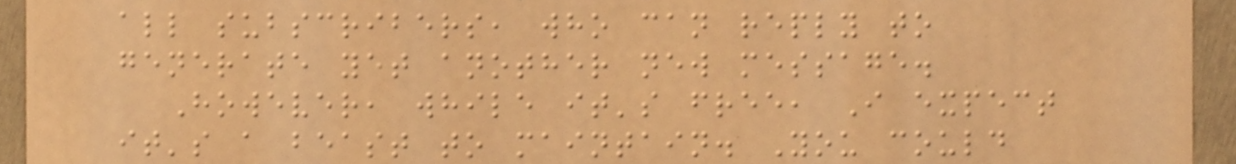all subscribers, who can reply to
generate yet another new message.
However, while it's free, I expect
it's a beast to maintain. You could
